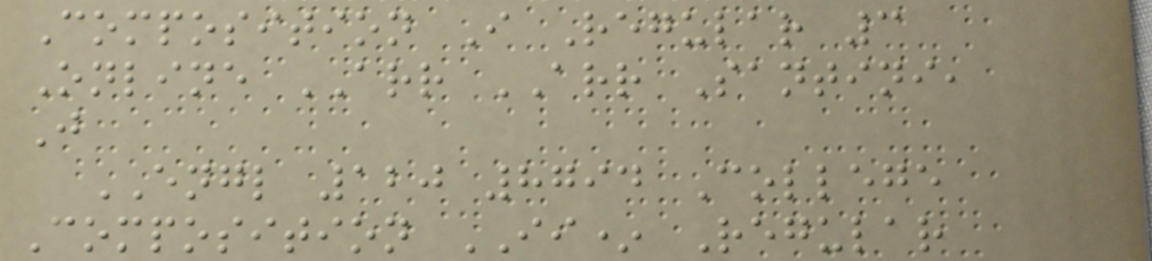Composition I Regular 3
Online ARR ARR Santini,
J
ENGL 120 8794 College
Composition II* Regular
